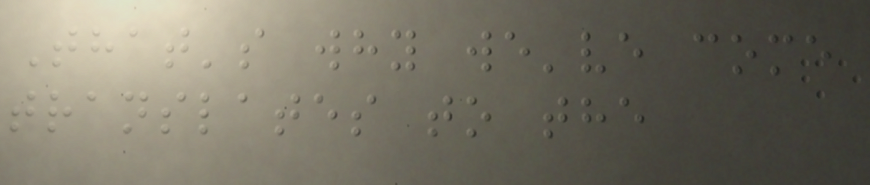That's why we've come
translates to the
